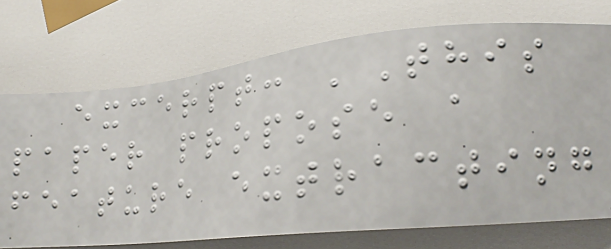excerpt: 'This
paper propose a
feature extracting
